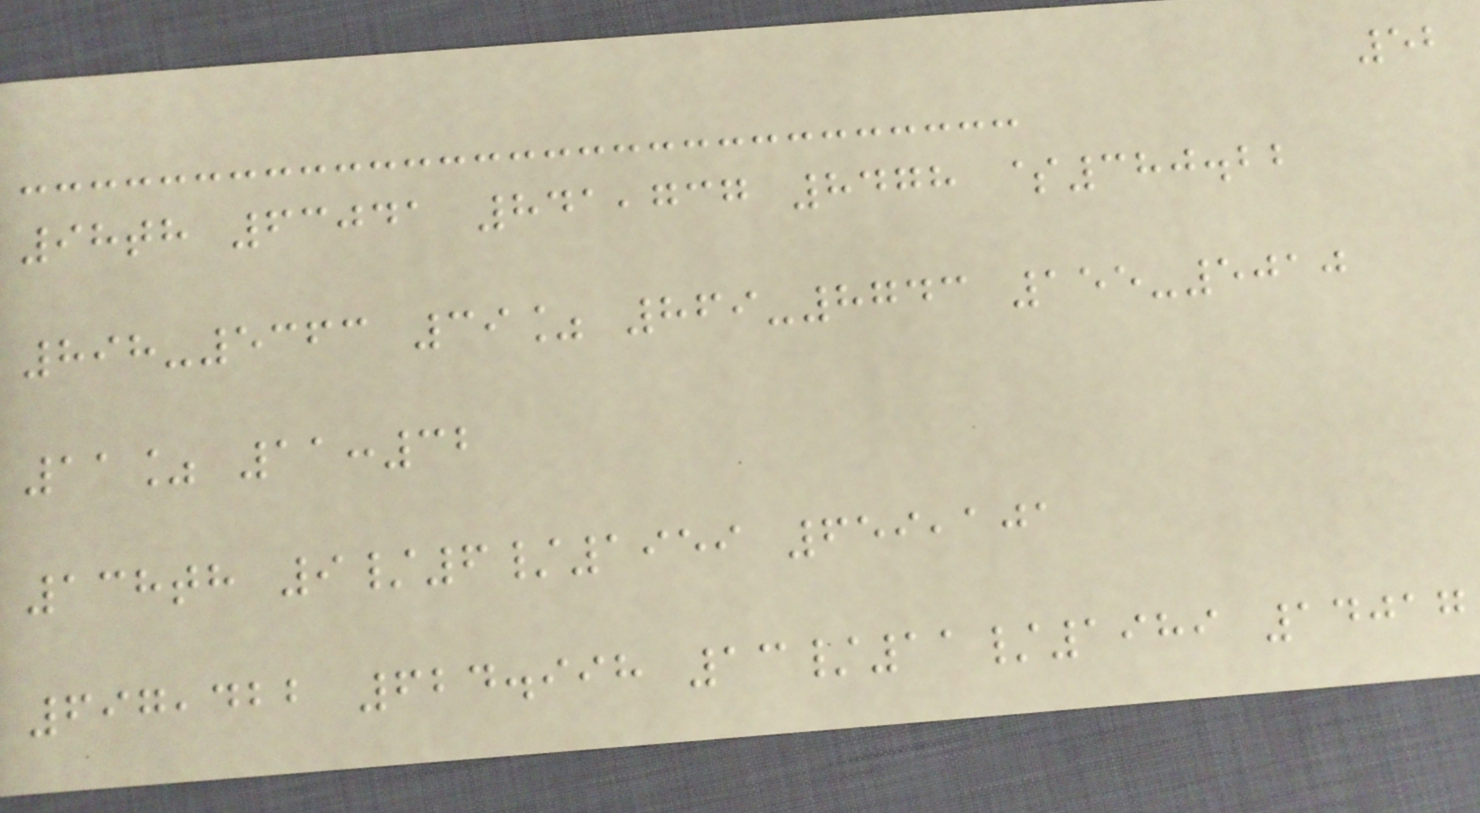52
98th 63041 841,737 8478 $380.22
898-5363 39% 869-8743 155-5010
11% 11:32
138th 9/6/1959 659,101
697,422 624.998 13/11/1989 14017
